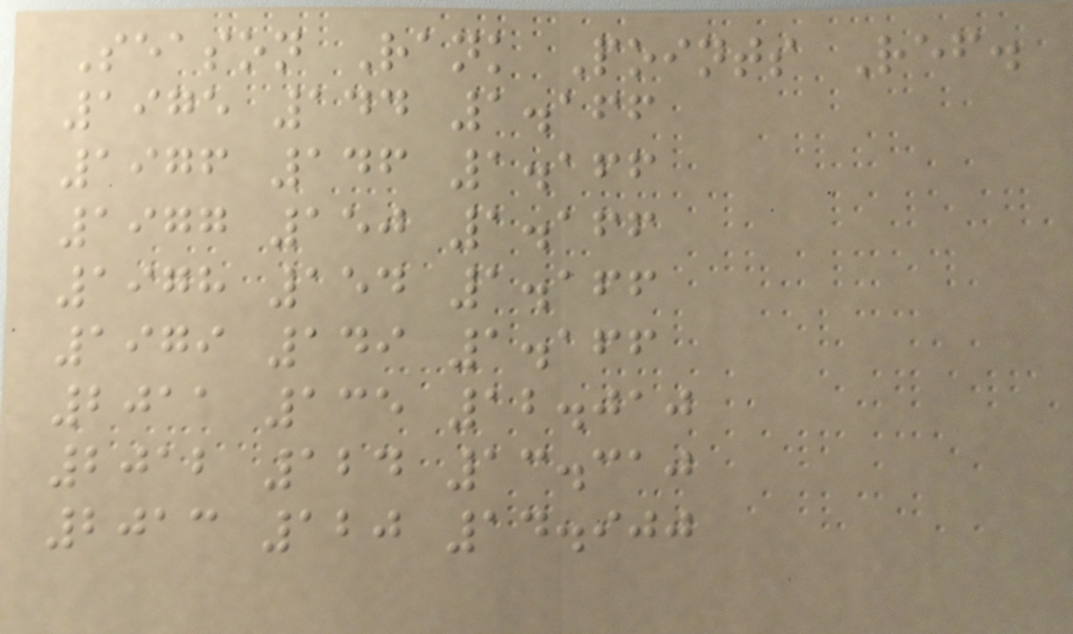Season Rank Points Ref.
1975 144 1.166
1976 146 1.166
1977 150 1.166
1978 154 1.166
1979 149 1.166
2011 135 12.010
2012 124 13.310
2013 120 14.900
